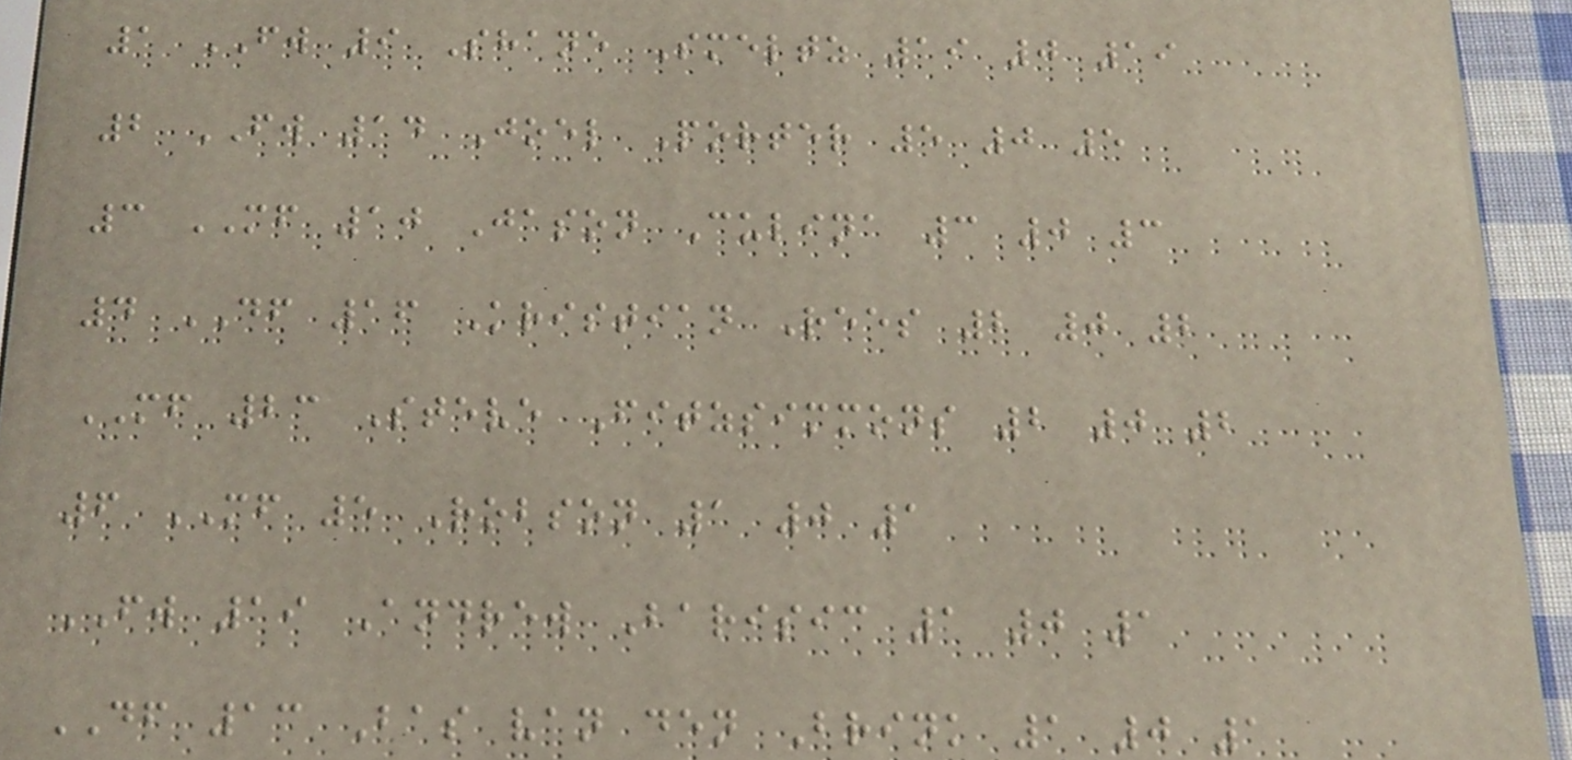1 FW 9 Shane Smeltz 19 0 19
2 FW 14 Joel Porter 5 0 5
3 MF 10 Jason Culina 3 0 3
4 DF 16 Kristian Rees 2 0 2
MF 23 Steve Fitzsimmons 2 0 2
6 MF 5 Robson 1 0 1
FW 19 Andrew Barisic 1 0 1
DF 13 Bas van den Brink 1 0 1
